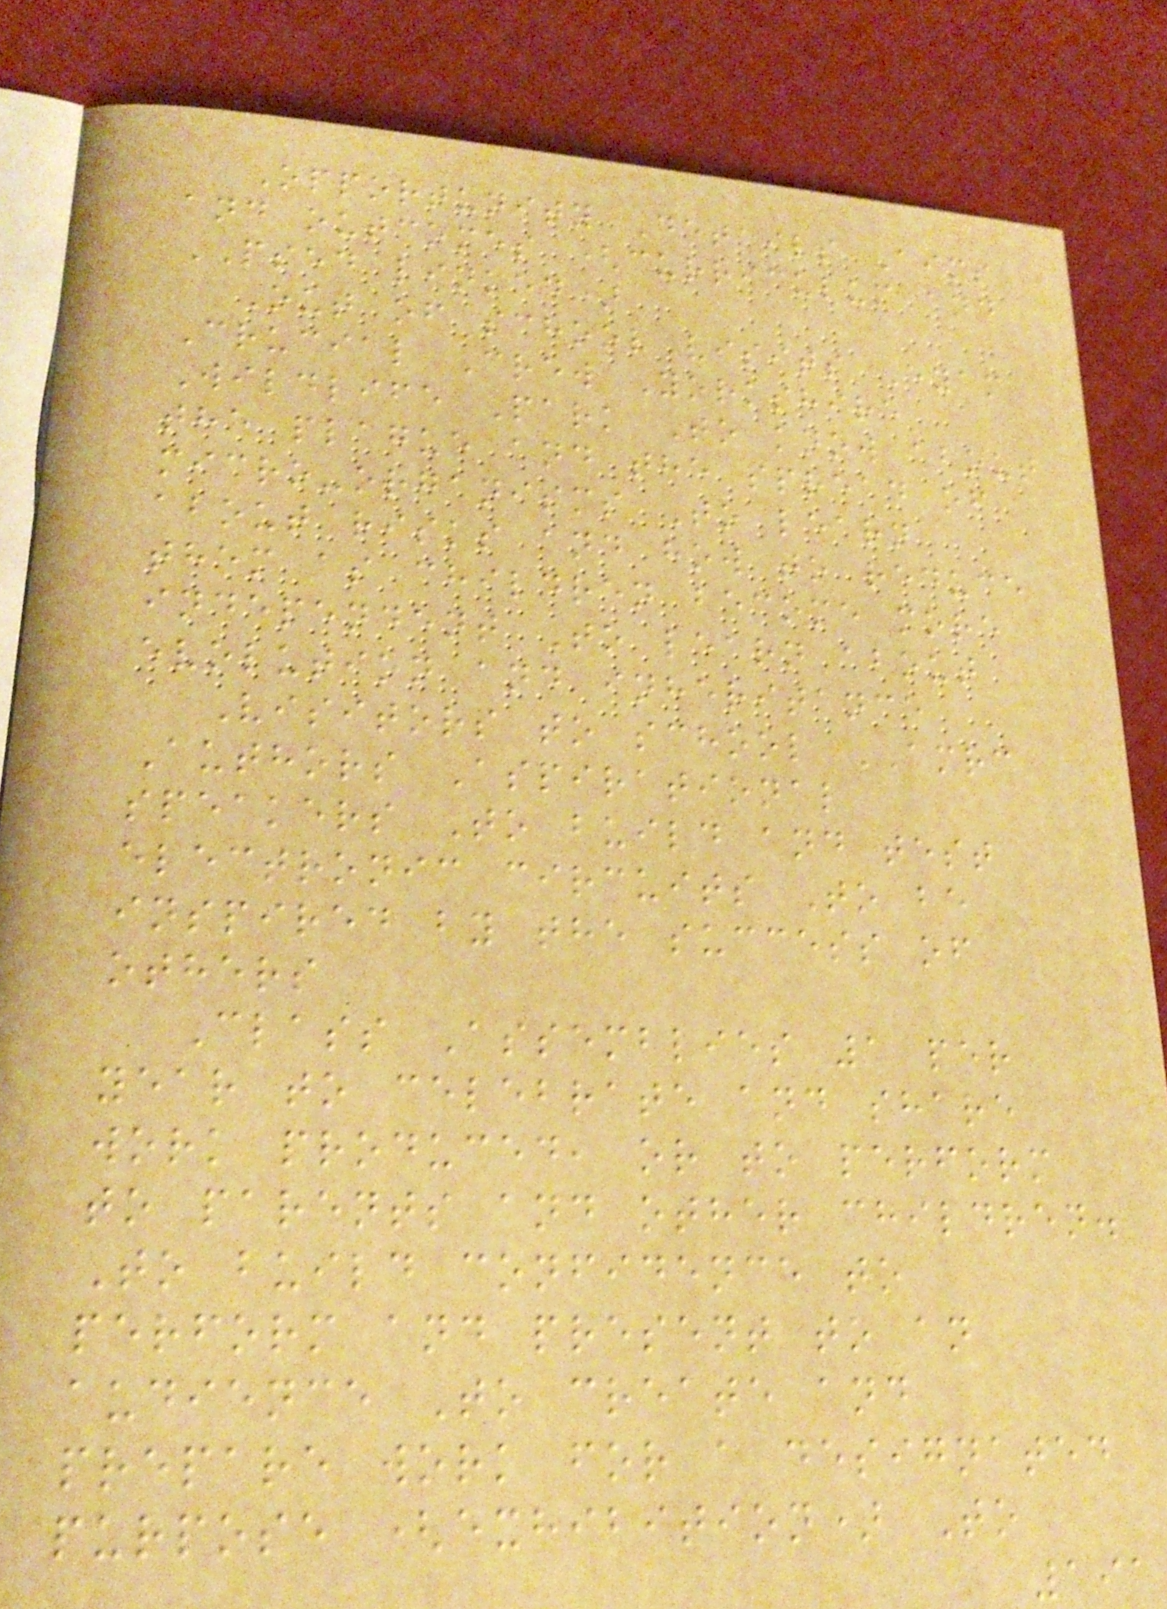Opportunity Details Aims
and outcomes (curriculum and
PSED linked)
Out of school visits Eyam
Crucial Crew Yorkshire
Wildlife Park To know about
the plague and the spread of
micro-organisms To learn
about risks and how to reduce
them as children become more
independent To learn about
evolution and inheritance
Visitors to school AMRC
Authors Aspirational
speakers To build and test
electronic circuits To be
inspired by the success of
others
Class Assemblies 1 per
year to celebrate and share
work produced, or to perform
to parents and other children.
To build confidence to
perform and present to an
audience To create and
prepare work for a designated
purpose (exhibition) To
191
